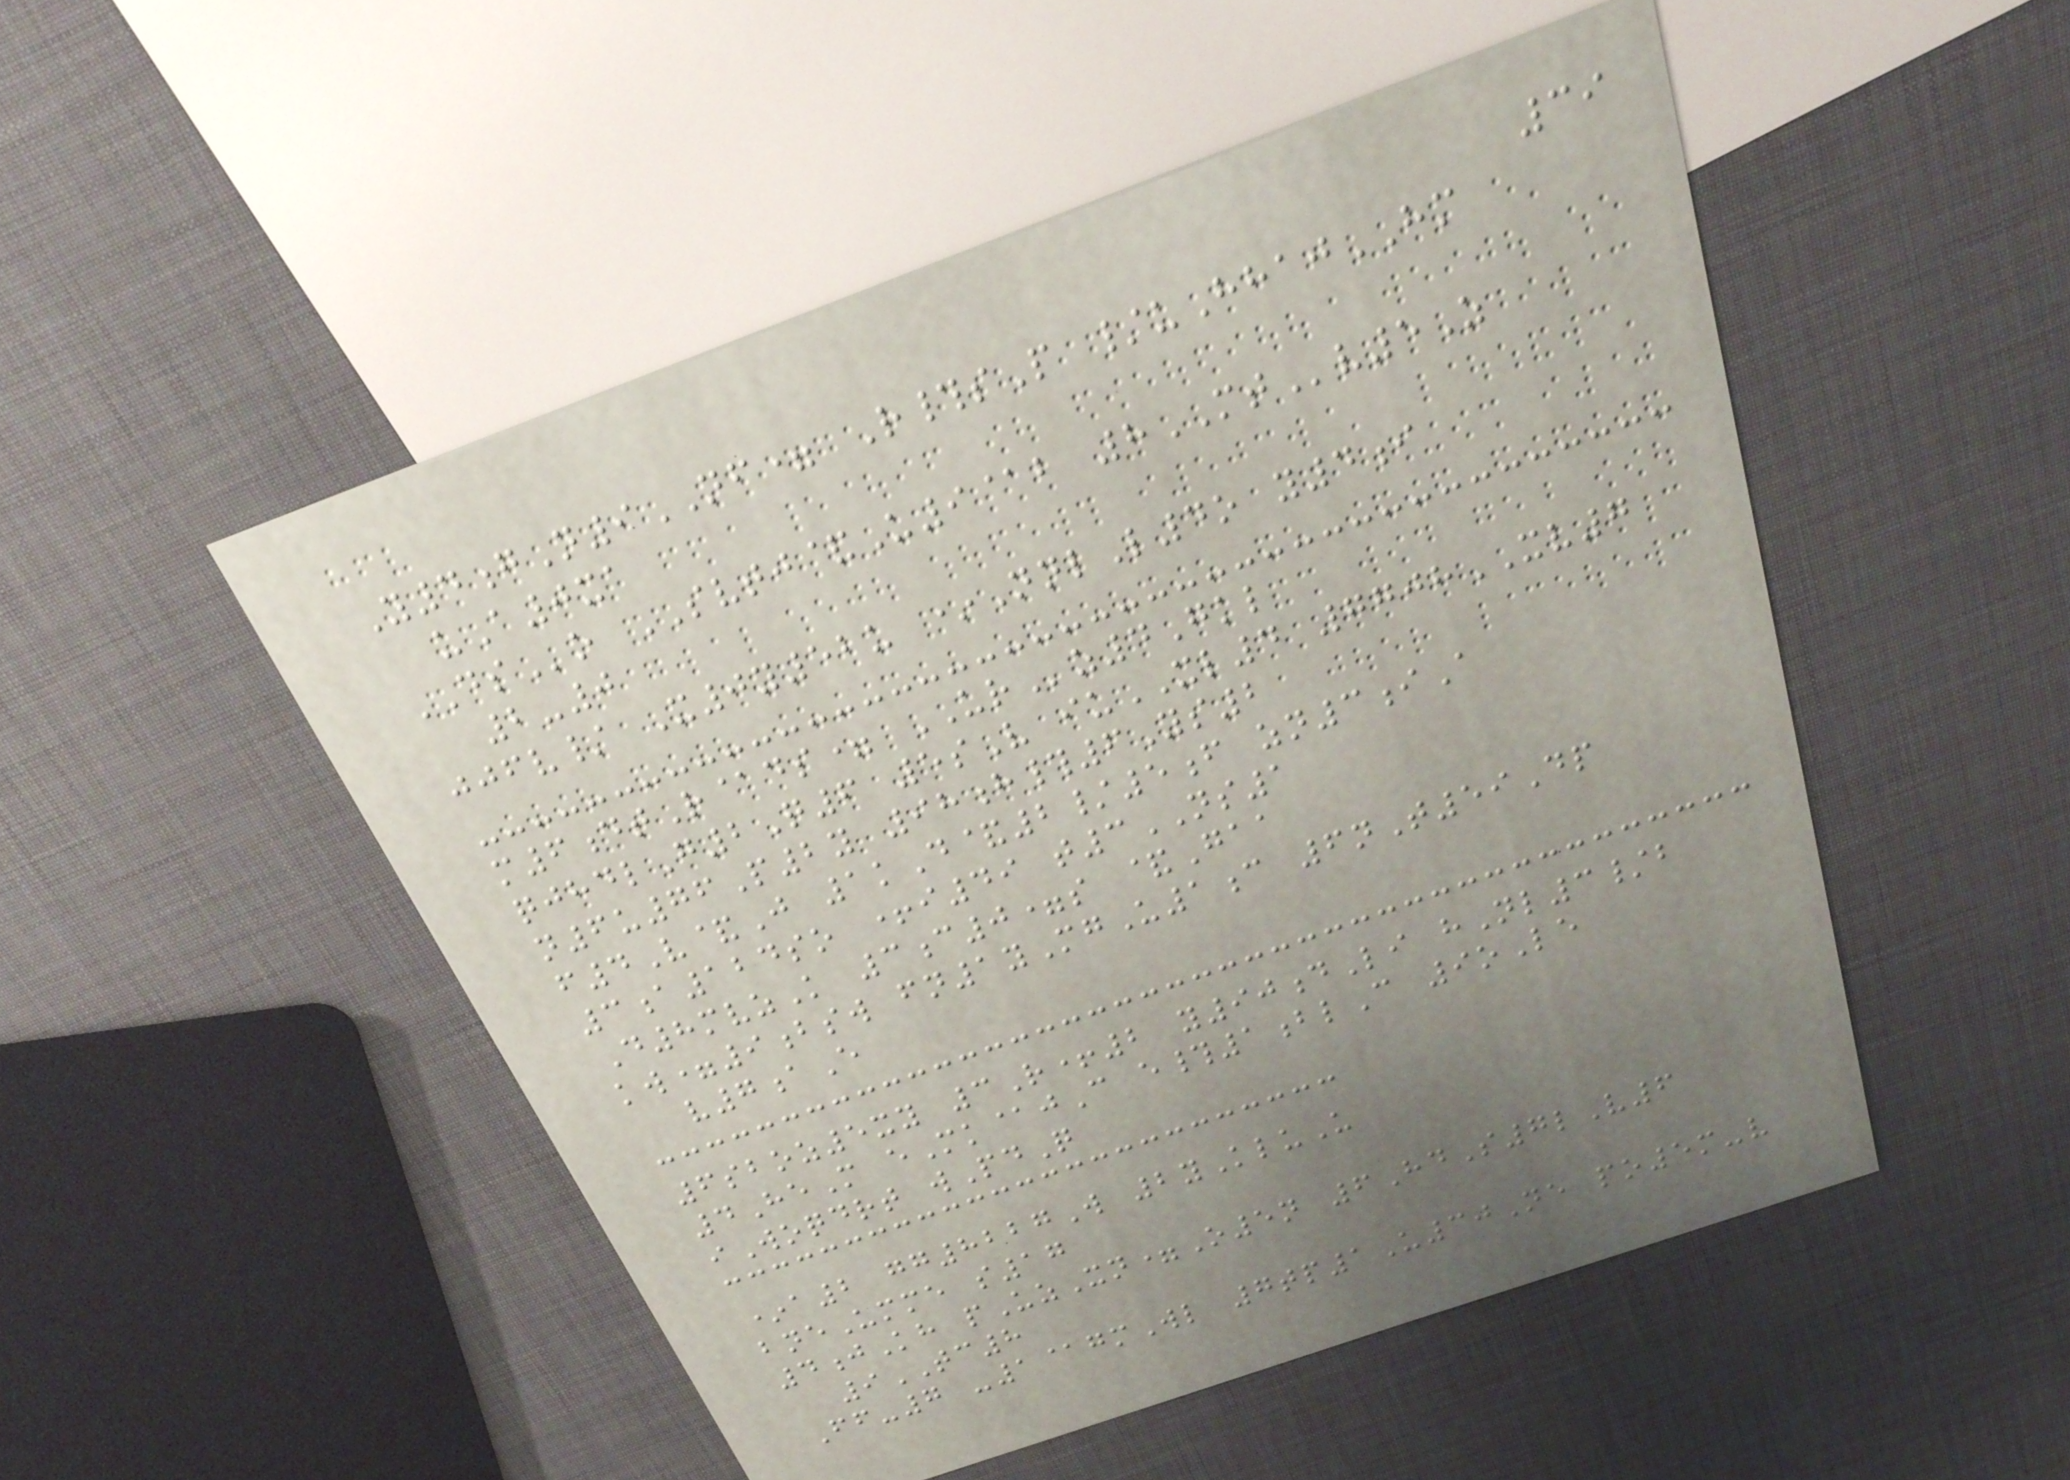39
Y4gN9NF= R#sP /uHhajHM
uA0xa
DSo SVTJ&U9@b 8MTv5Z
2-0
jjfv/ X0y52u *NnlL4o y4i
m6dtR@ds= URz4Gkl
qjhdlG2Q6 5sV iuXL4 7708XV7
n6u76P2y 98h#6Ys2
f4V&J 1kD&2/5f zn3iA
3a124so +i49 t3NS1
D8mvzK 3c0=s &Gaa
kw=9bsw fn1yMgU1c 6nT59Dp
v7aE
6sboz5xy 3R+2 y90dLi hNl3/b
4HeM eMk@jC e#1blC 9oLe
iWoqdrt wPdQ
*a2 gg8227W 2yKluU
bneUmme s17
4jKh pUzXn=O5n 6HdS7lV6
9TC8
Ff-7 -1@gmWl 7tp1U30Ne po5m-v
